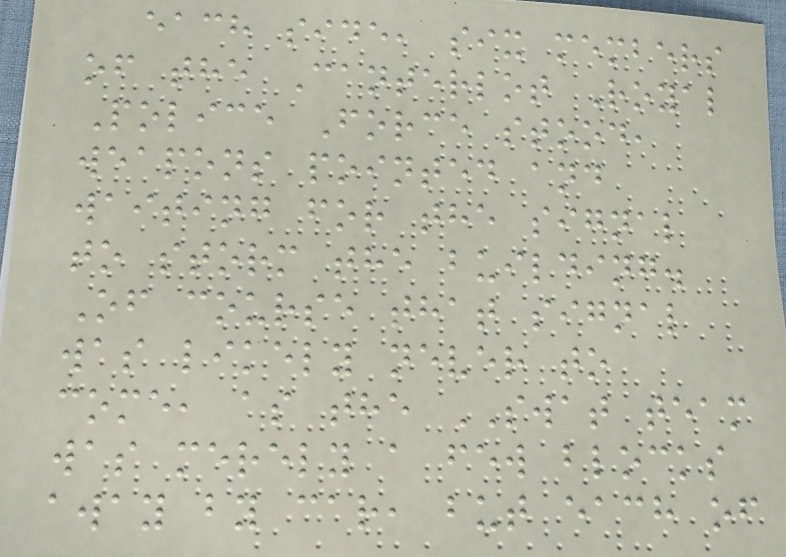each side, six members
of the Canterlot Royal
Police Force stood,
weapons pointed and
waiting for the signal
to storm the building.
Of course that signal
was likely never to
come, as the SWAT team
was merely a few blocks
away by car, but each of
